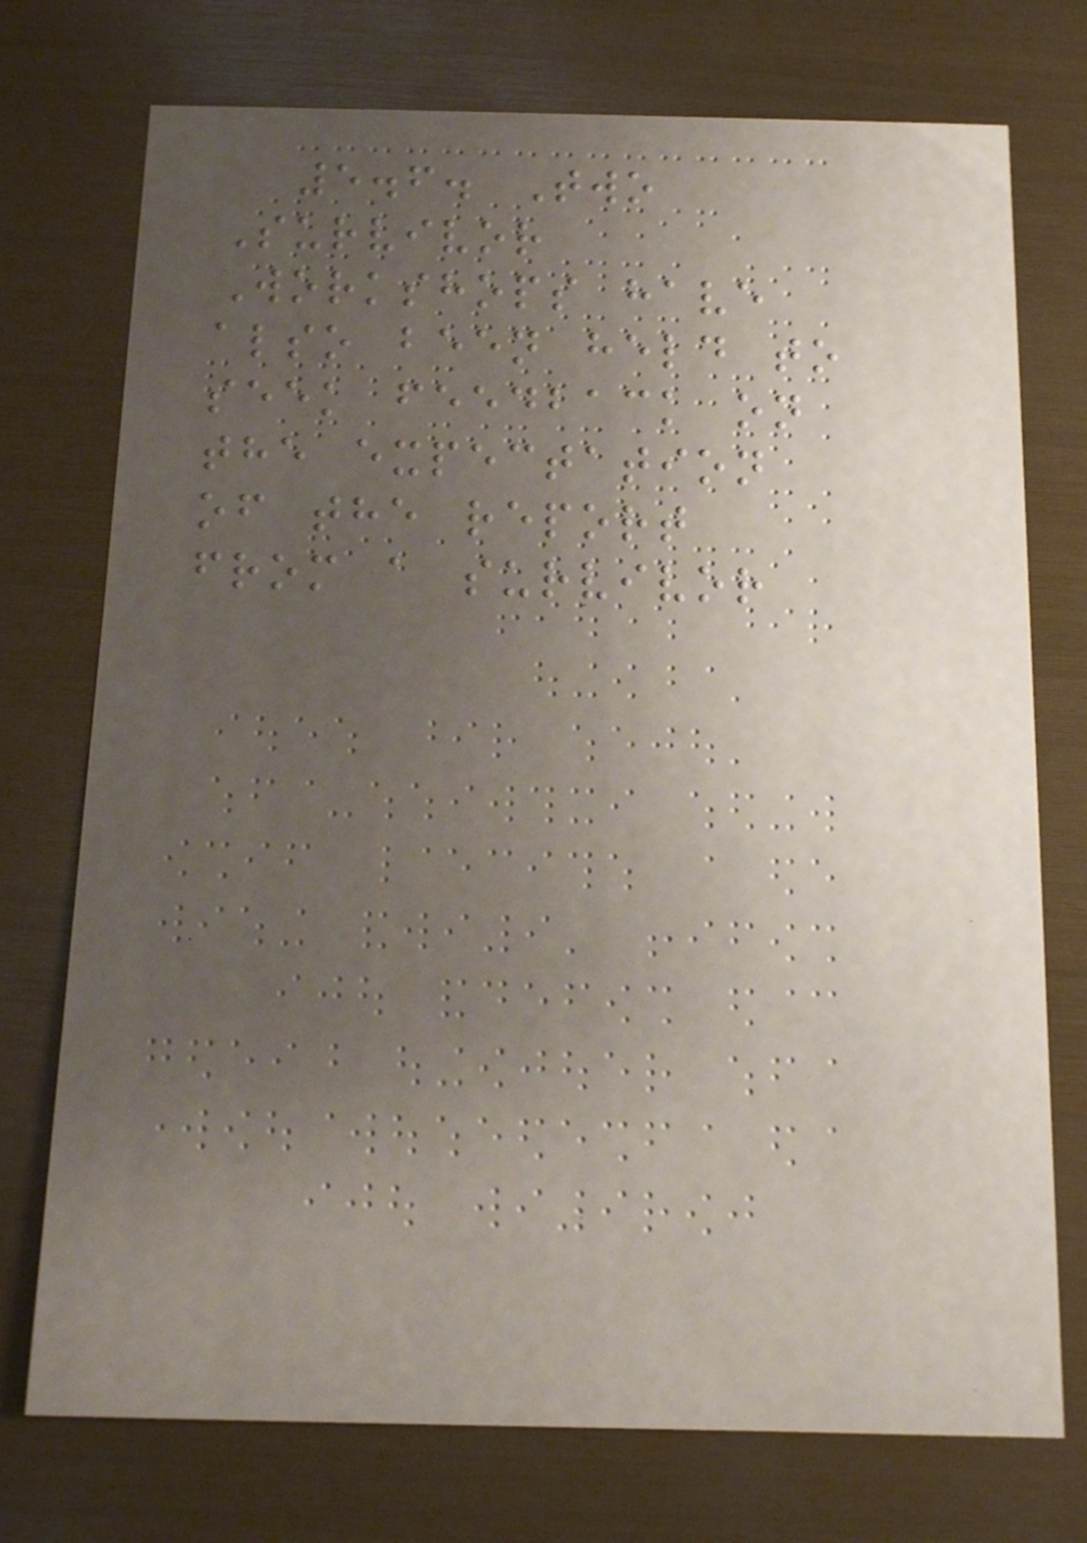5.6. Two
Survivor
Workshops have
also been held to
seek feedback on
the expectation
of the report
from a survivor
